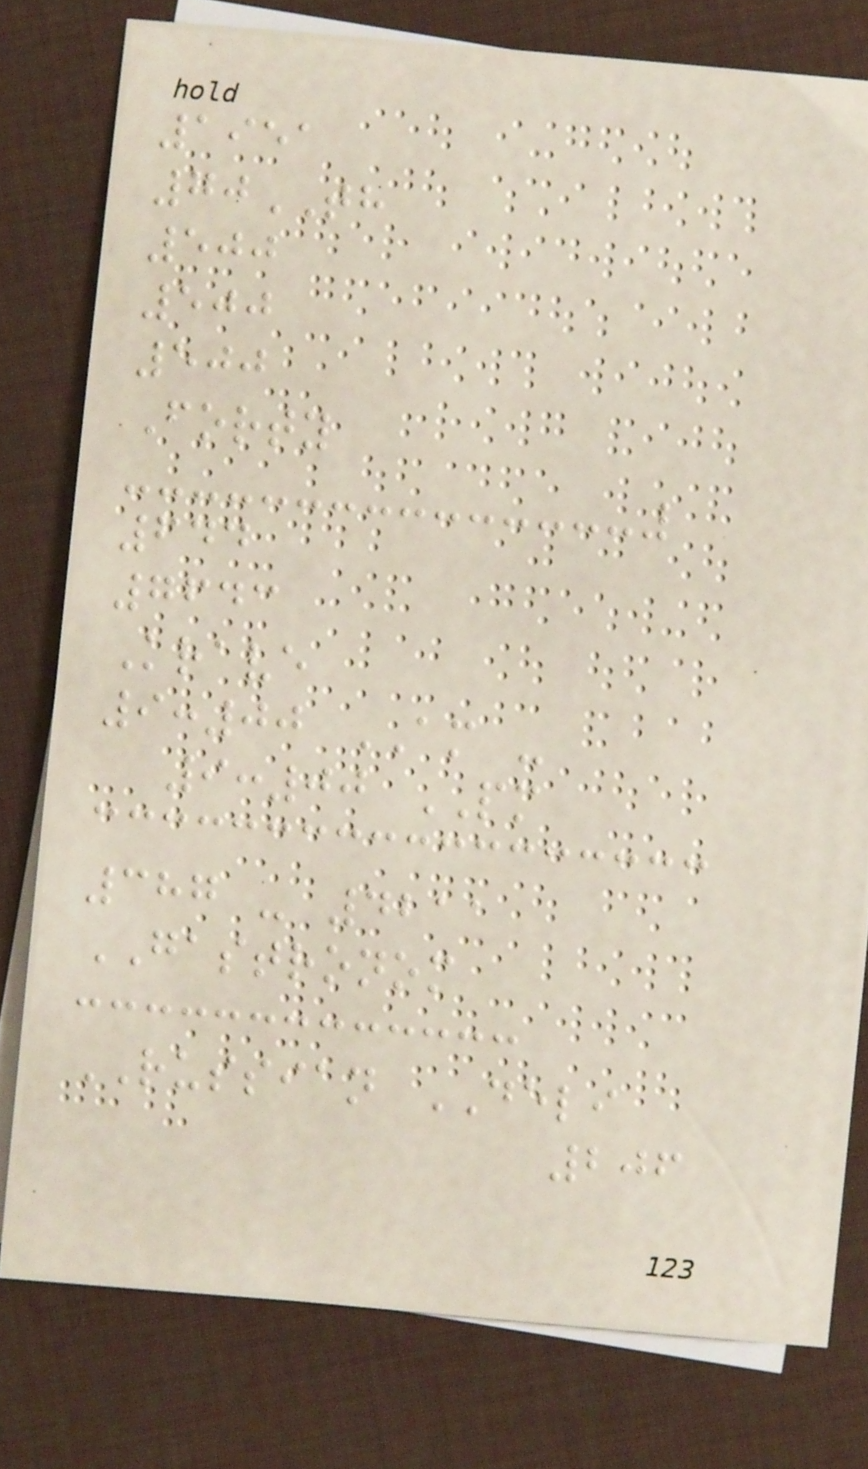1951
70TH
500
500
500
Forty
644
7643
Krave
9:00 AM -
9:00 PM
387 - 4211
GASTRONOM
RUSSIAN DELI
206
